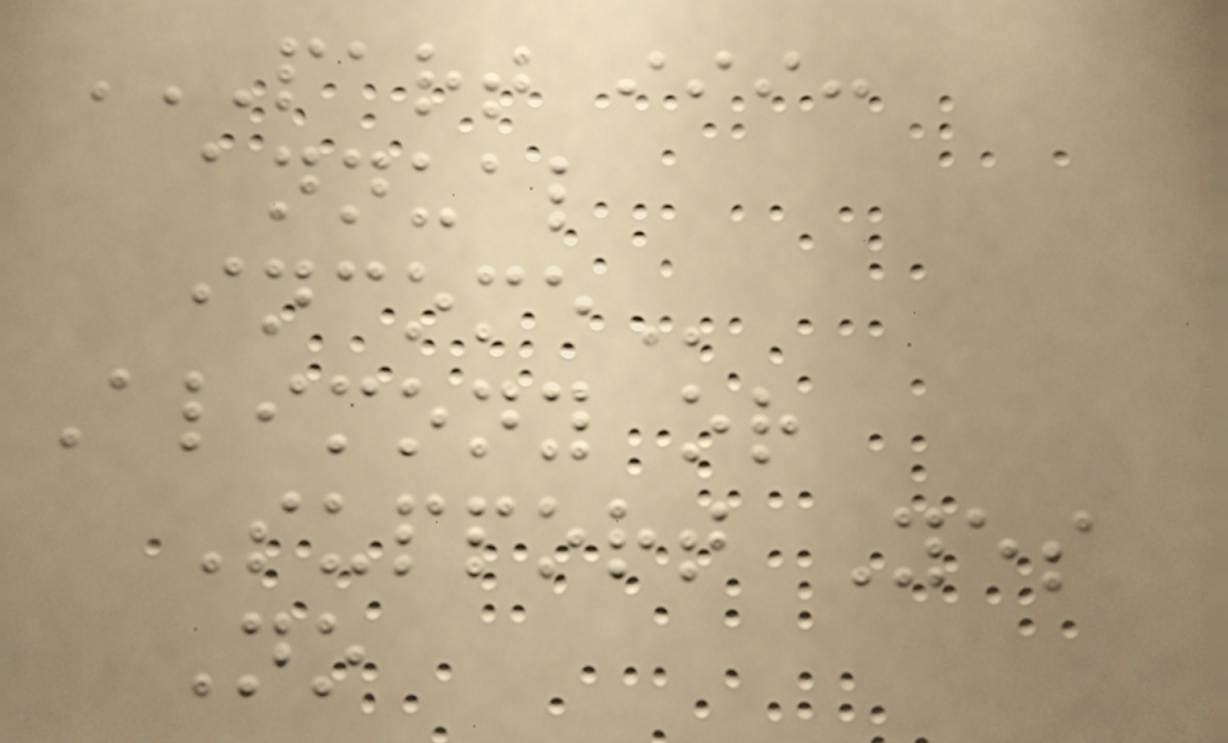PART III:
ANNUAL
INCOME
Alimony or
Support Yes
No
